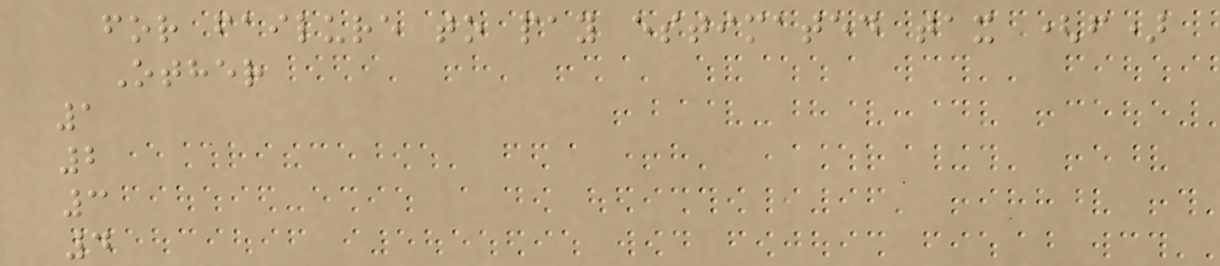for failure to pay estimated tax (f)
Other
1
2
3
4
